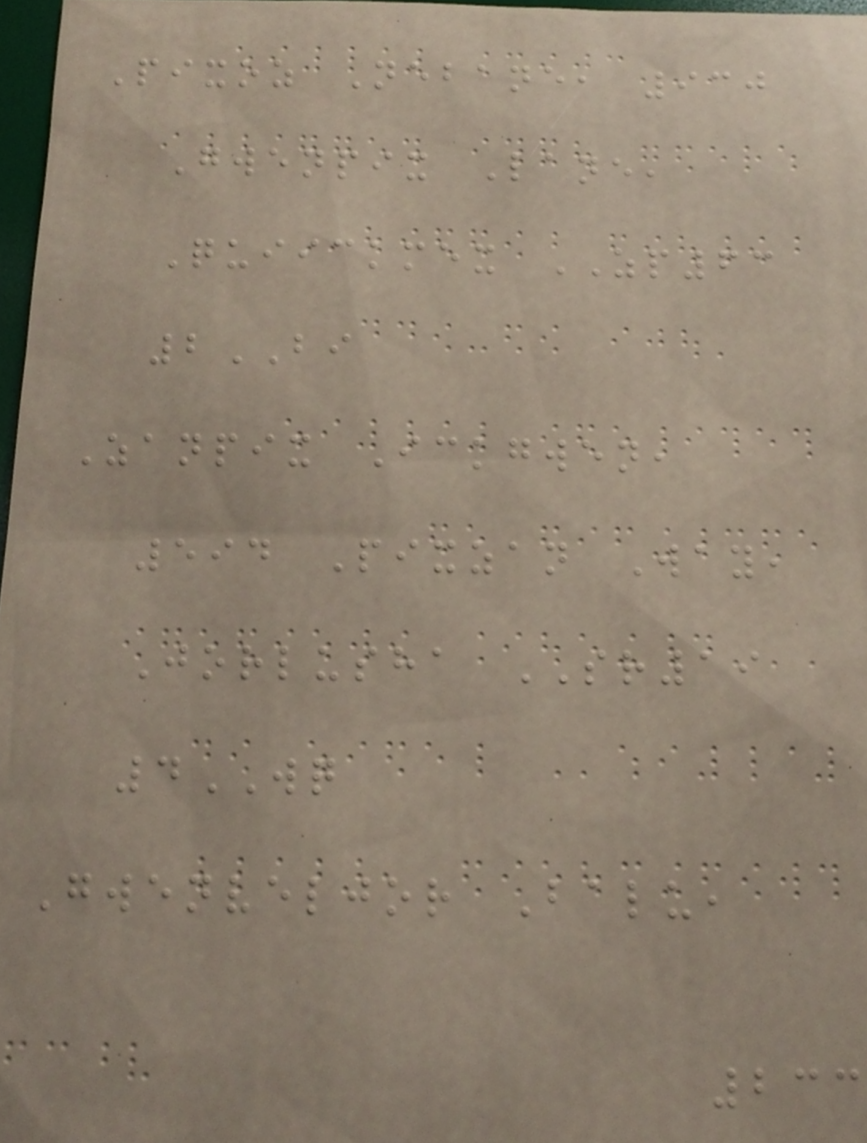Pixoz Nebane, 930
Gwenpix Lane,
Quiickmex ZP63
2BI
Zanpix Ickgwen,
594 Pixzan Way,
Jorlusha SR19
4WQ
Gwenveljor Balu,
233
